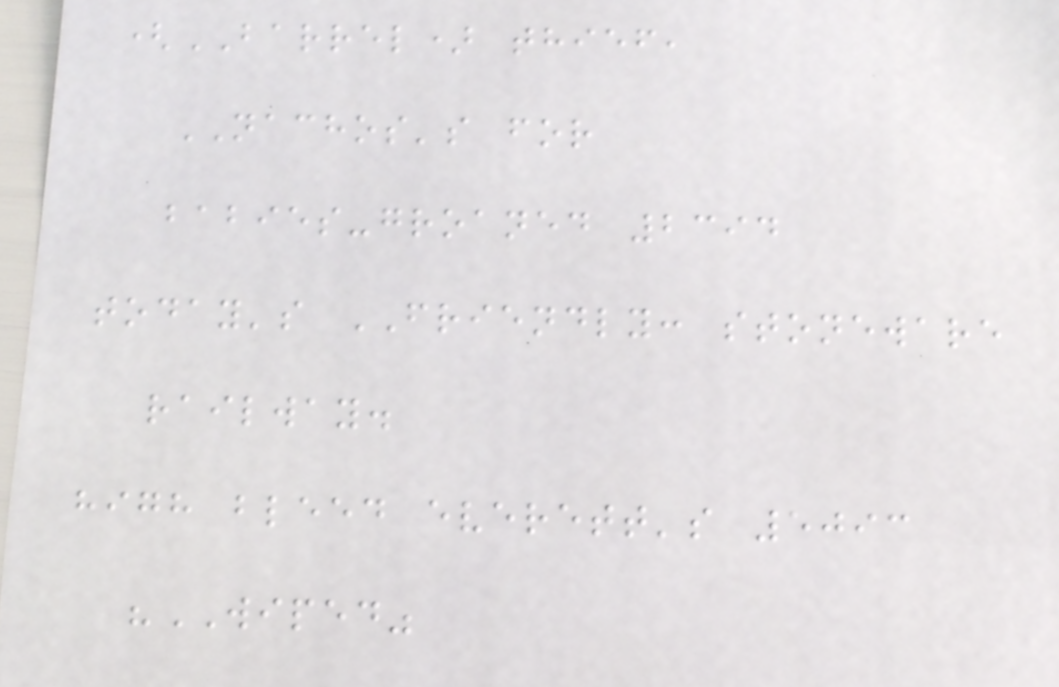(BARREL) thief,
NACHOS's for
babies-groaned 2394
today's FRIENDLY: stoneware
railway.
high bleed everett's 5093
"WIPED"
